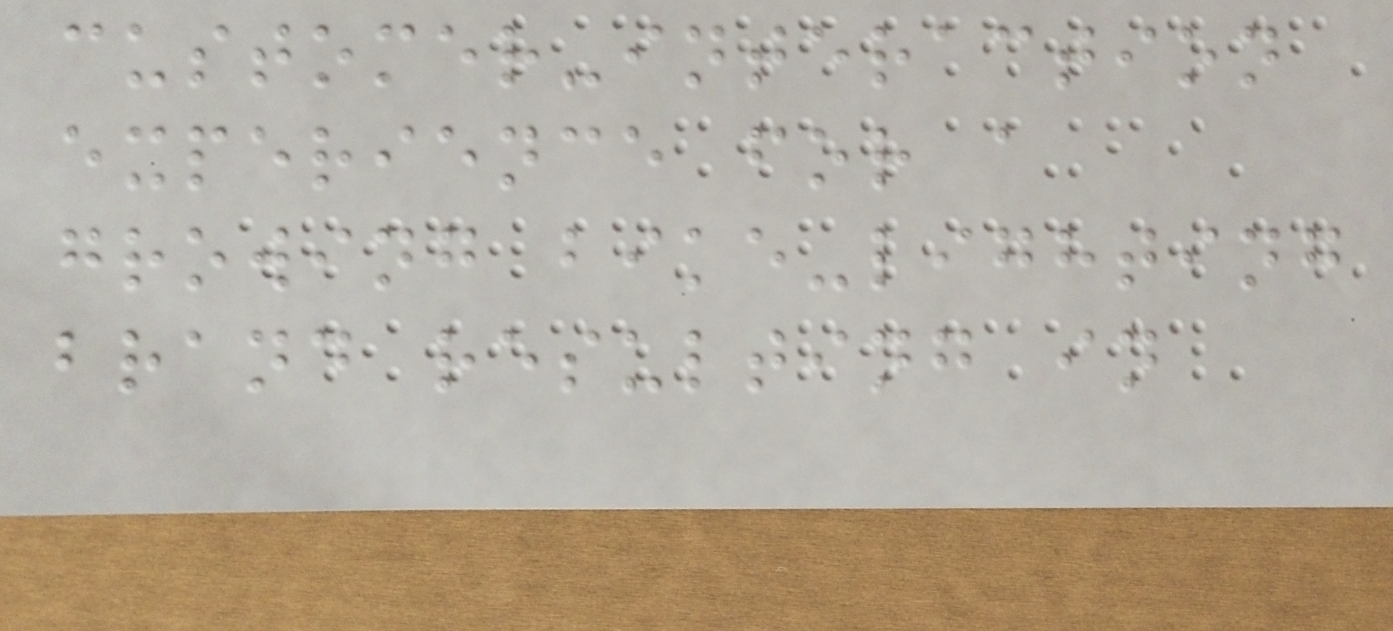customer-interaction
experience for a
growing bike-lighting
brand resulting in
